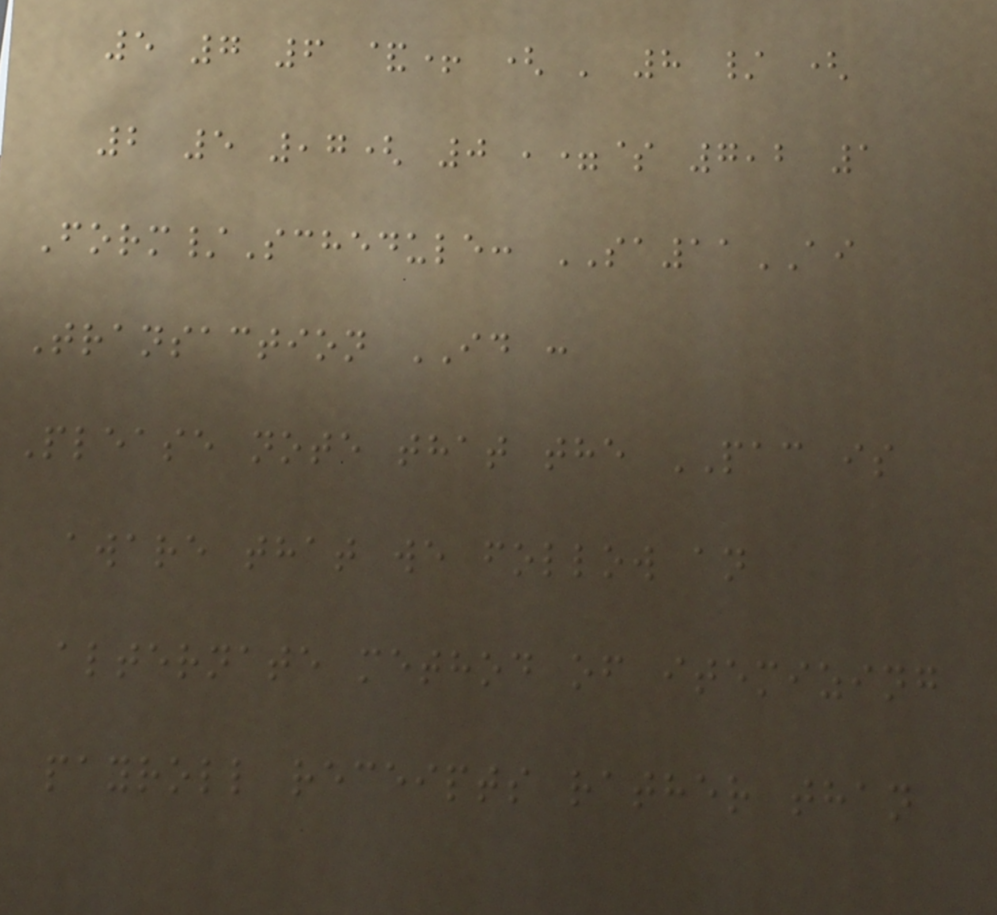5 7 6 &+ ( ' 8 / (
2 5 ,7( 0 ,=$ 7,2 1
Form/Schedule: SA11AI
Transaction ID :
Please note that the PAC is
aware that we follow an
alternate method of itemizing
payroll receipts rather than
